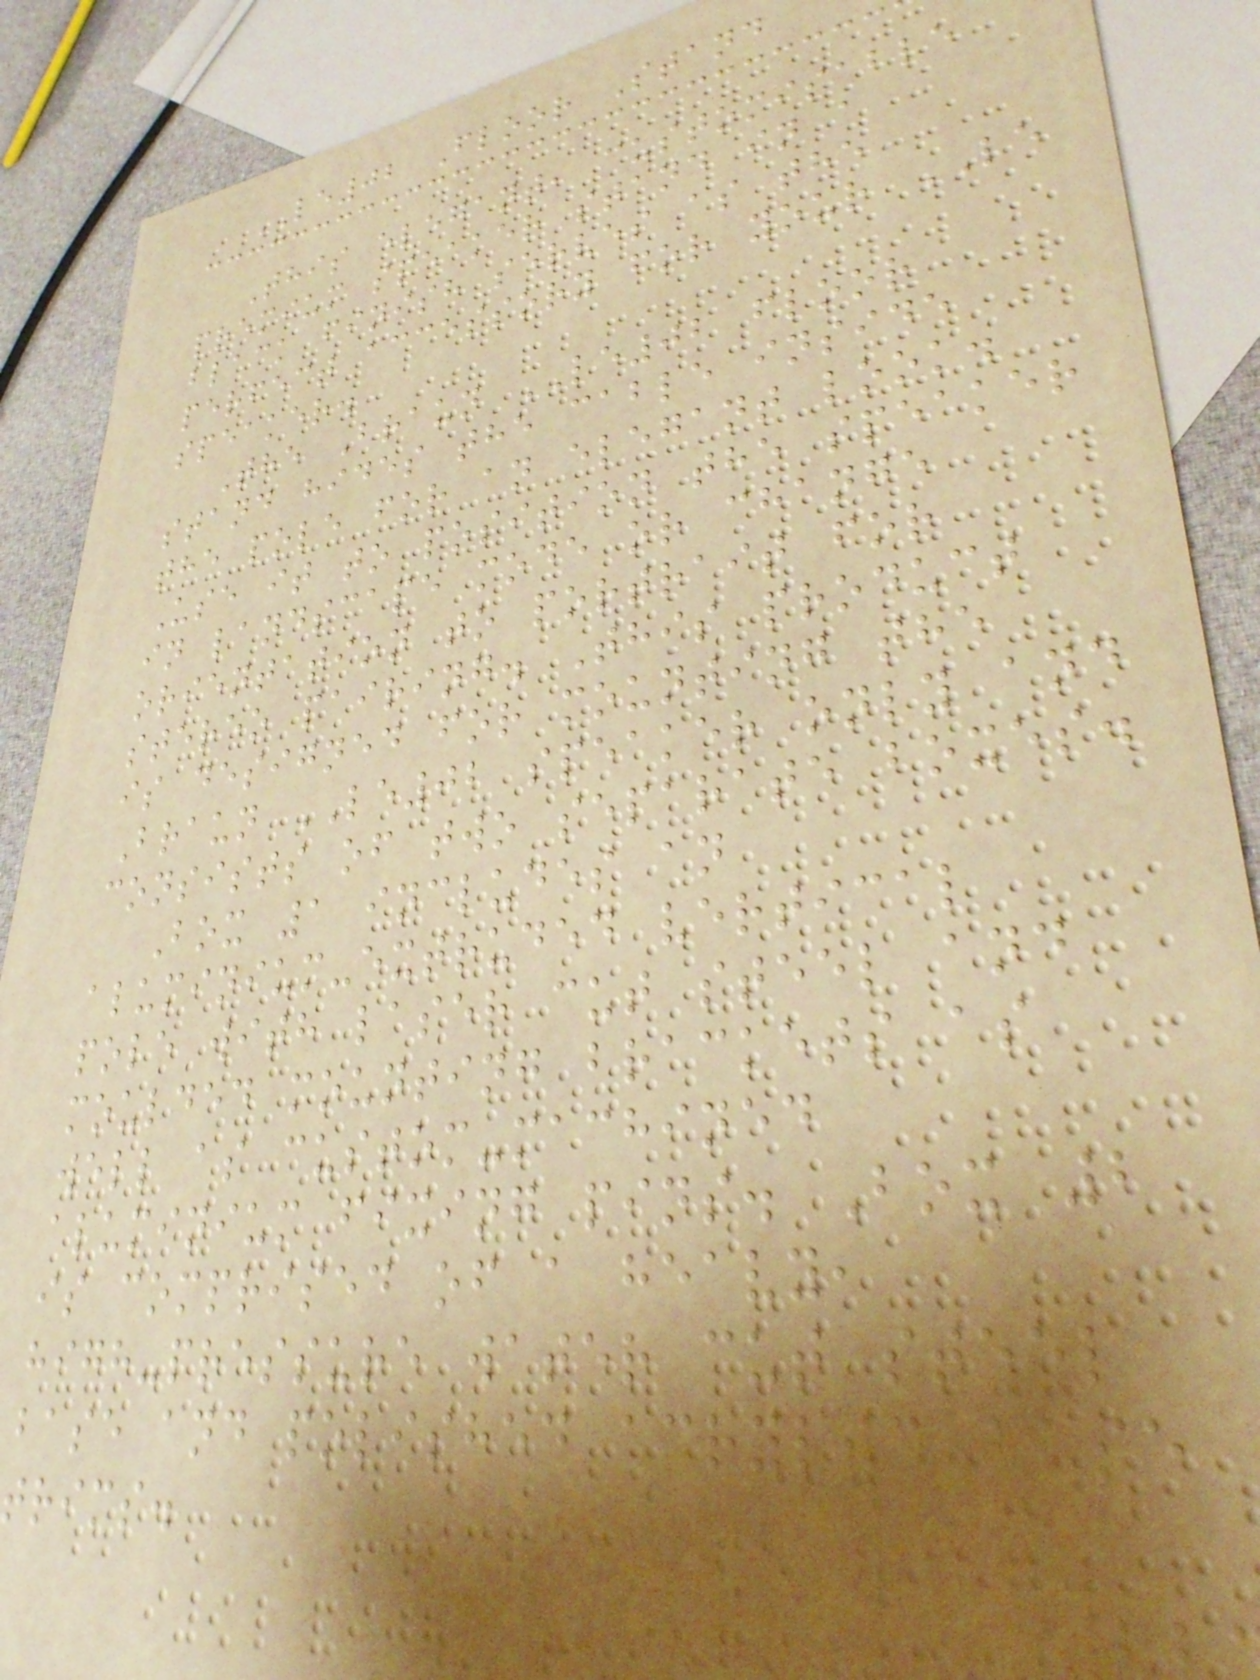LE02 Floor Stand
This elegant, customisable
premium speaker stand in a
black finish serves as the
perfect accessory for your LE
speaker.
The Braun LE02 floor
stand hides the cable inside
the pole for an elegant look.
Use it to position the speaker
in landscape mode or change
orientation to portrait for
stereo pairing. This product
is designed for mounting the
Braun LE02 speaker only and
consists of two separate boxes.
Box 1 includes an
aluminium-extruded vertical
pole with laser cut steel and
moulded mounting brackets as
well as custom-machined
aluminium fixing pins. Box 2
is comprised of a heavy,
high-pressure water cut steel
base and polished acrylic base
trims.
